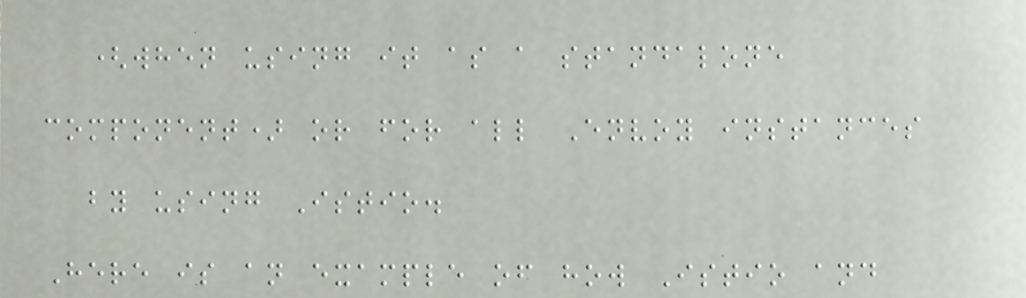(when using it as a standalone
component) or for all Envoy instances
by using Istio.
Here is an example of how Istio and
